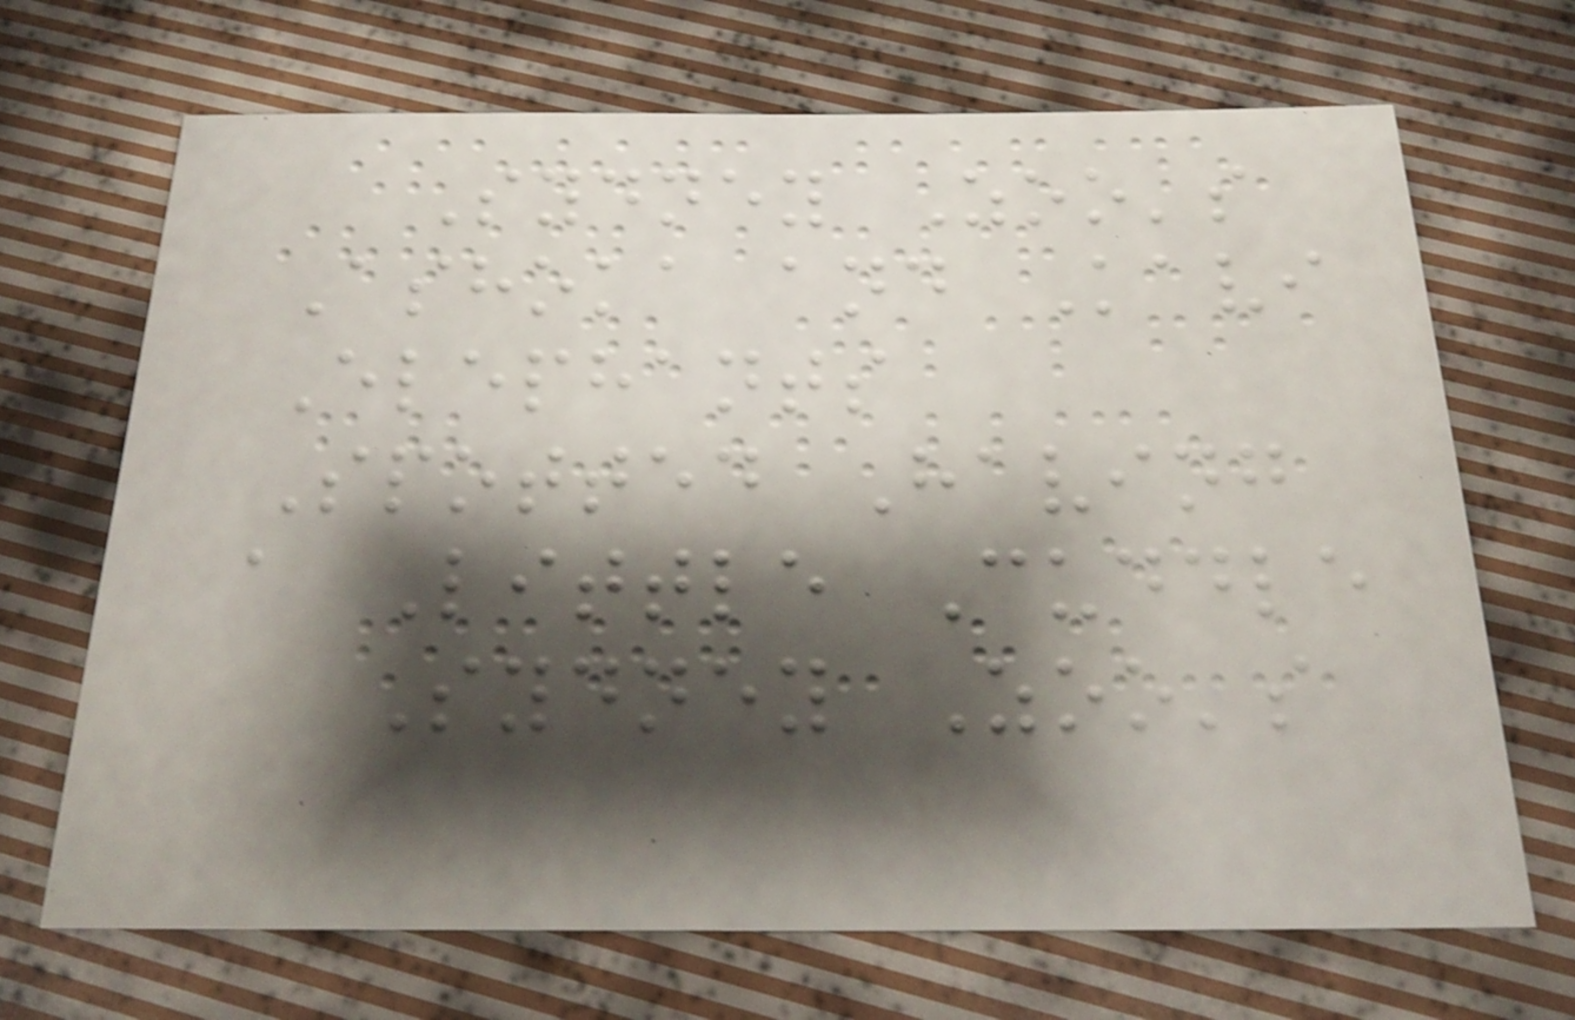Sydney Zoo's
Ashoka and Kavi
Elephants
Spotted Having
a Little Cuddle
Sydney Zoo's
